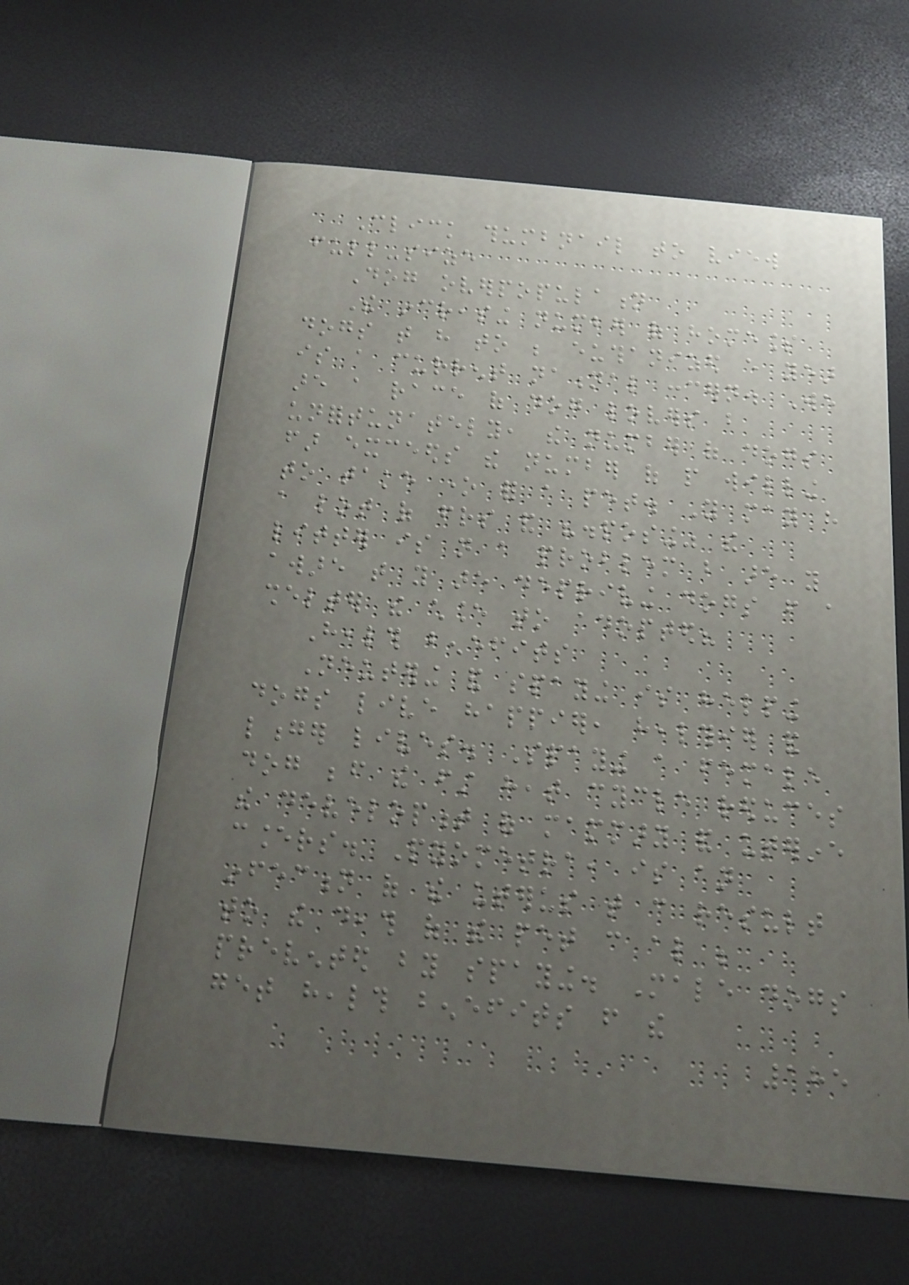Click thumbnail to view
full-size
Dog overpopulation
The increasing number of homeless
dogs that have to be euthanized every year
is a current national concern. We
are a race of dog lovers but
unfortunately, the number of dogs
far exceeds the number of people willing
to take one for a pet. You may have
a lot of friends and "disposing" the
litter is not a problem but are you
aware that you are depriving dogs from a
shelter the chance to adopted?
Health benefits
Neutering and spaying is helping
dogs live happier, healthier and
longer lives. Spaying a female
dog before the first heat cycle reduces
the development of mammary and uterine
cancers. Pyometra, is an
infection of the uterus that can result
to the death of the pet can also be
prevented by spaying. Male dogs
get health benefits from the
185
